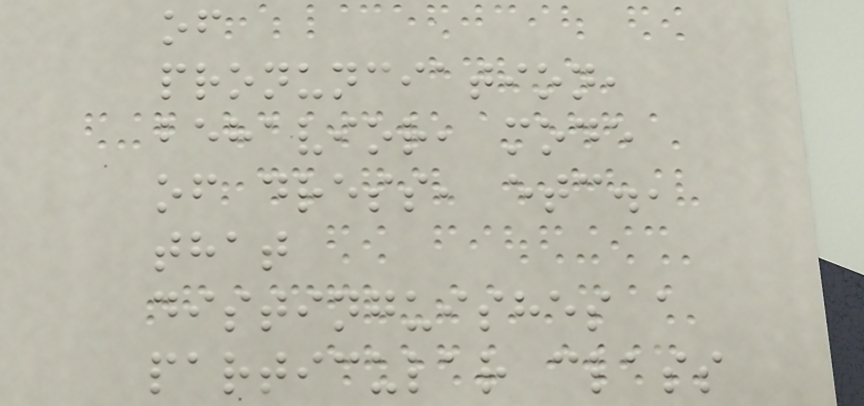of
pronunciation,
behavior, mode
of dress, etc.,
that
distinguishes a
particular class
